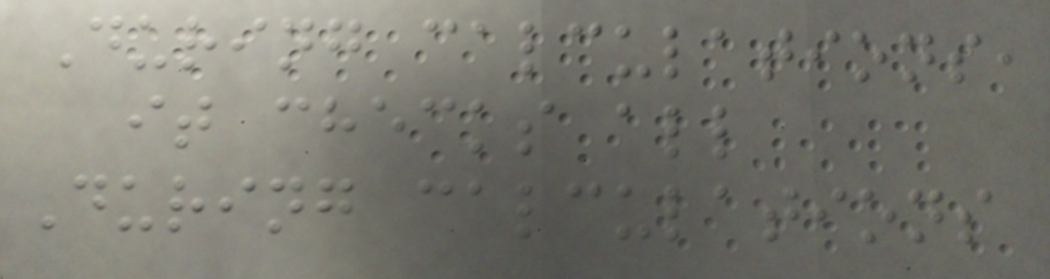During calculations,
it checks all
During calculations
